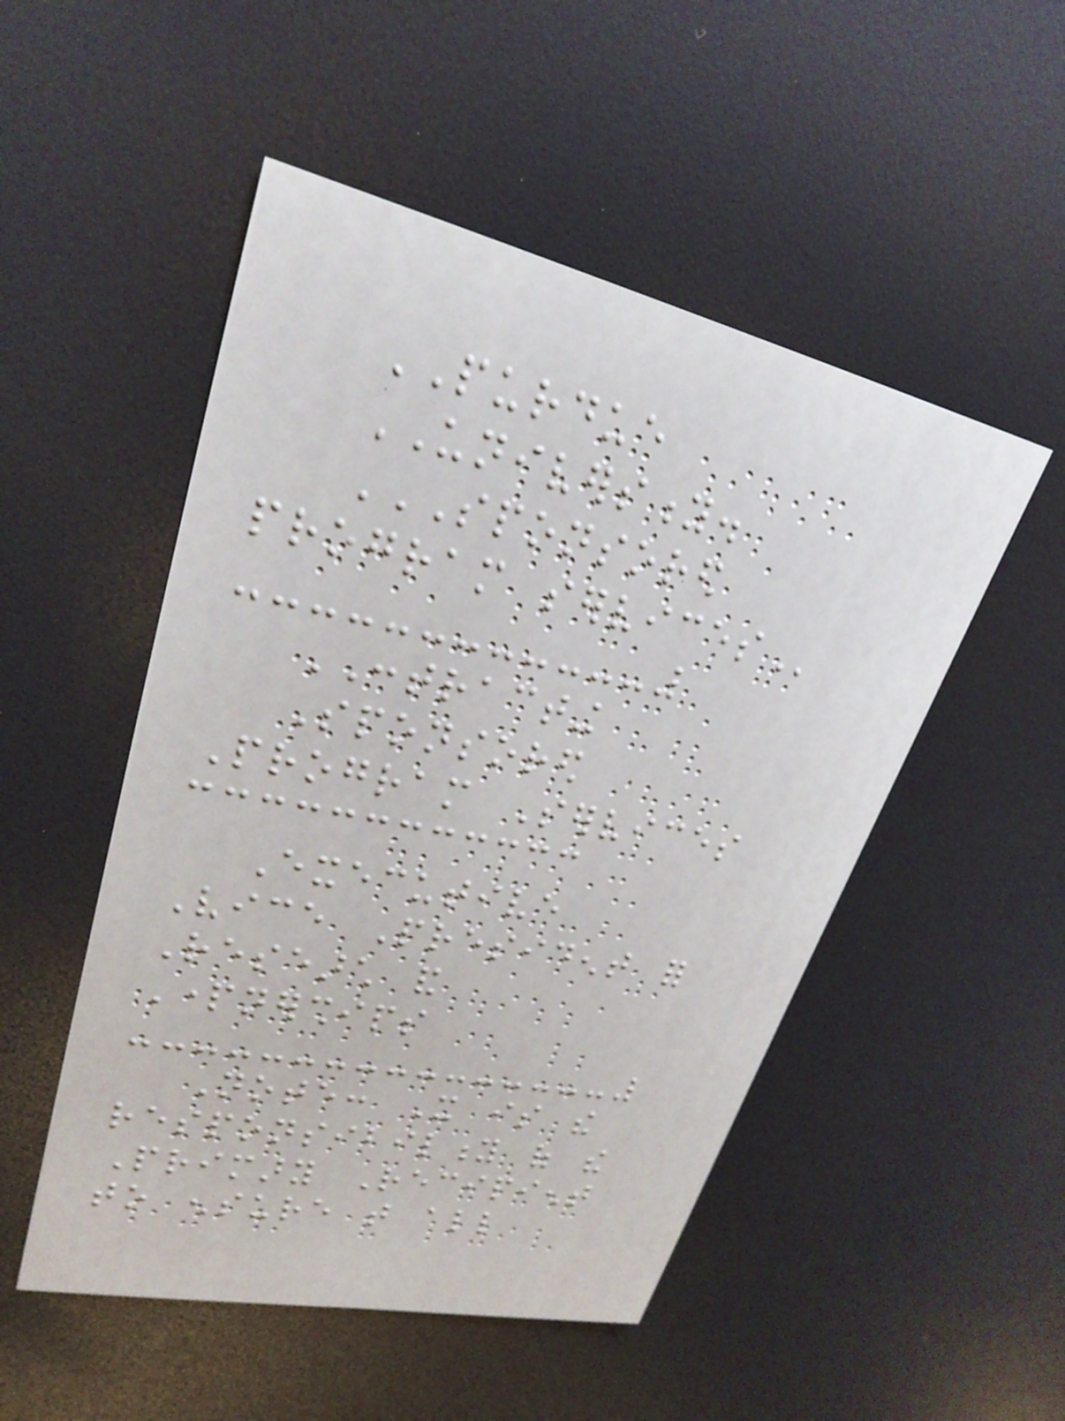PURDUE
UNIVERSITY.
SPONSORED
PROGRAM SERVICES
CONTRACTING
Sponsored
Program Services
Executive
Vice President for
Research and
Partnerships
Note: It is the
responsibility of the
Primary Recipient
to ensure that all
